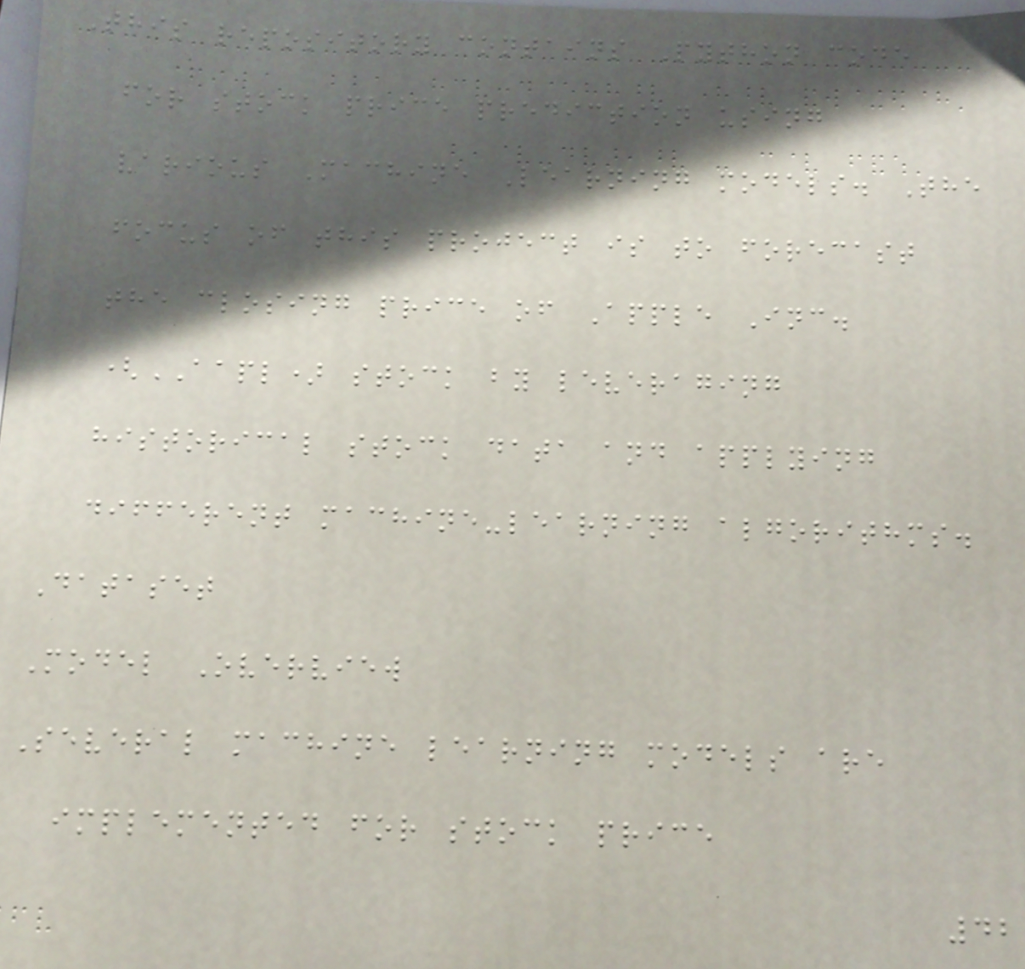This repository contains Python code
for stock price prediction using
various Machine Learning models. The
focus of this project is to forecast
the closing price of Apple Inc.
(AAPL) stock by leveraging
historical stock data and applying
different machine-learning algorithms.
Dataset
Model Overview
Several machine learning models are
implemented for stock price
42
